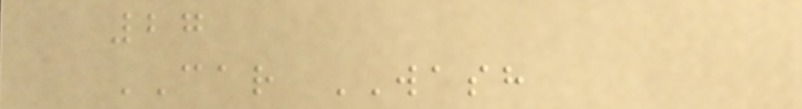27
CAR WASH
